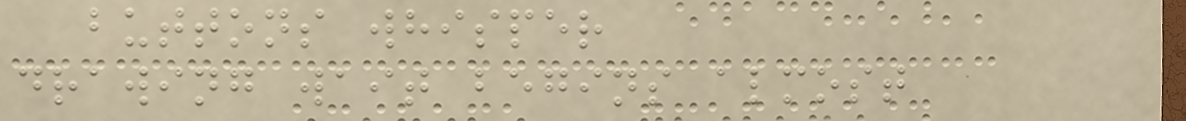buttons whisper
drawing wait begins almost
